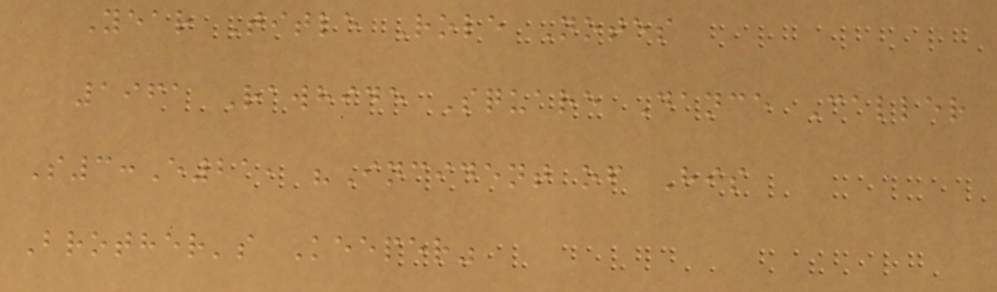Year Title Role Notes
1961 Rawhide Square Dance Caller
S3:E21, "Incident of His
Brother's Keeper"
